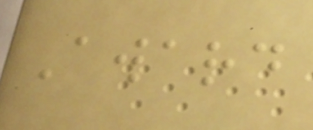Award
